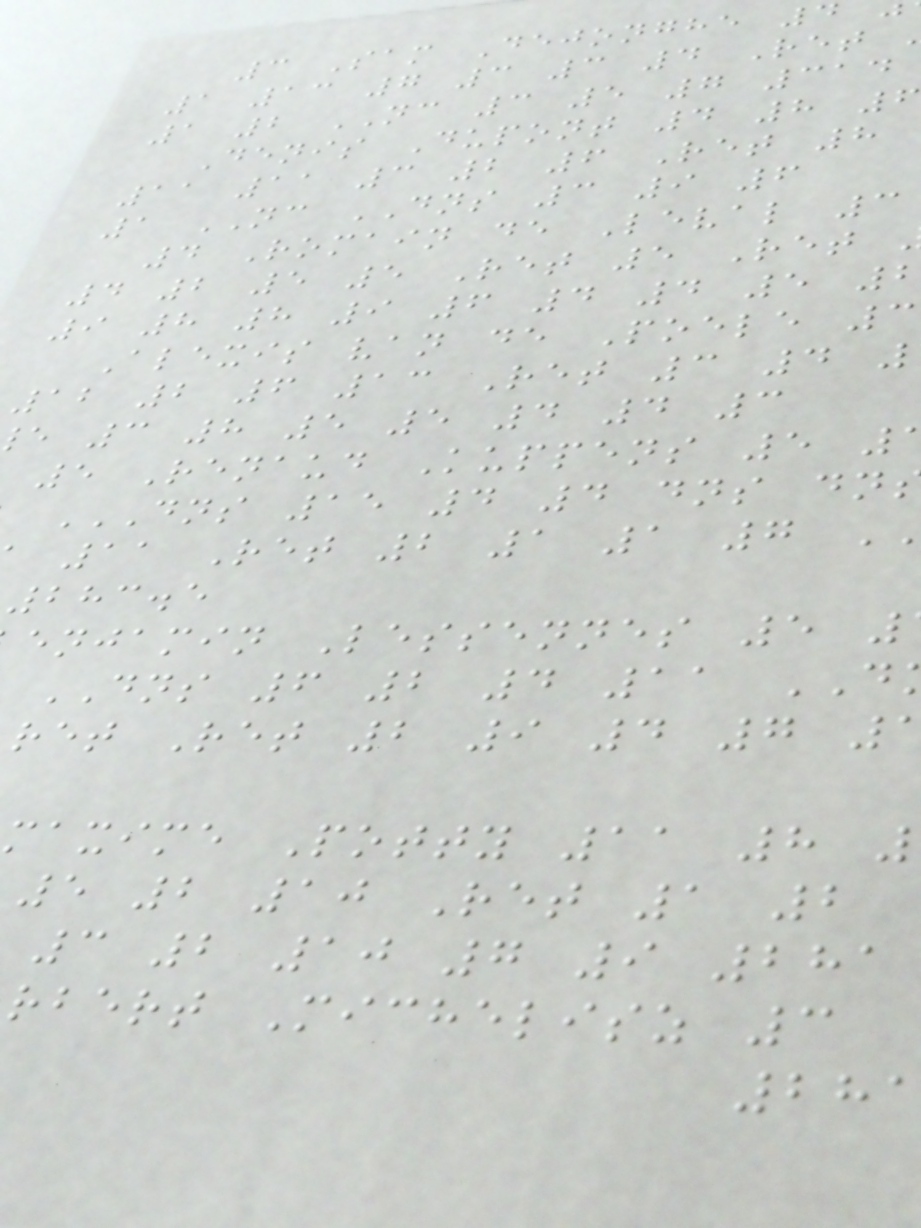3 Sam Dejonghe 4
1 13 7 3 3 4 Ret
1 2 NC 3 5 7 314
Denis Dupont 4 8 6
11 11 3 2 6 Ret 8
1 NC DNS 3 9 6
4 Romain de Leval 3
4 2 5 5 Ret 5 Ret
9 8 8 9 6 4 4 5
Alexis van de Poele 3
12 2 6 13 Ret 3 4
e 3 8 5 5 4 4 3
5 Renaud Kuppens 5
11 Ret 2 1 1 7
283.5
enjamin Lessennes 5
DNS 6 2 4 11
ret Ret 2 9 4 7
maxime Potty 11 8
5 2 10 Ret 1 2
3 2 10 7 9 281
rbert Michelisz 3
